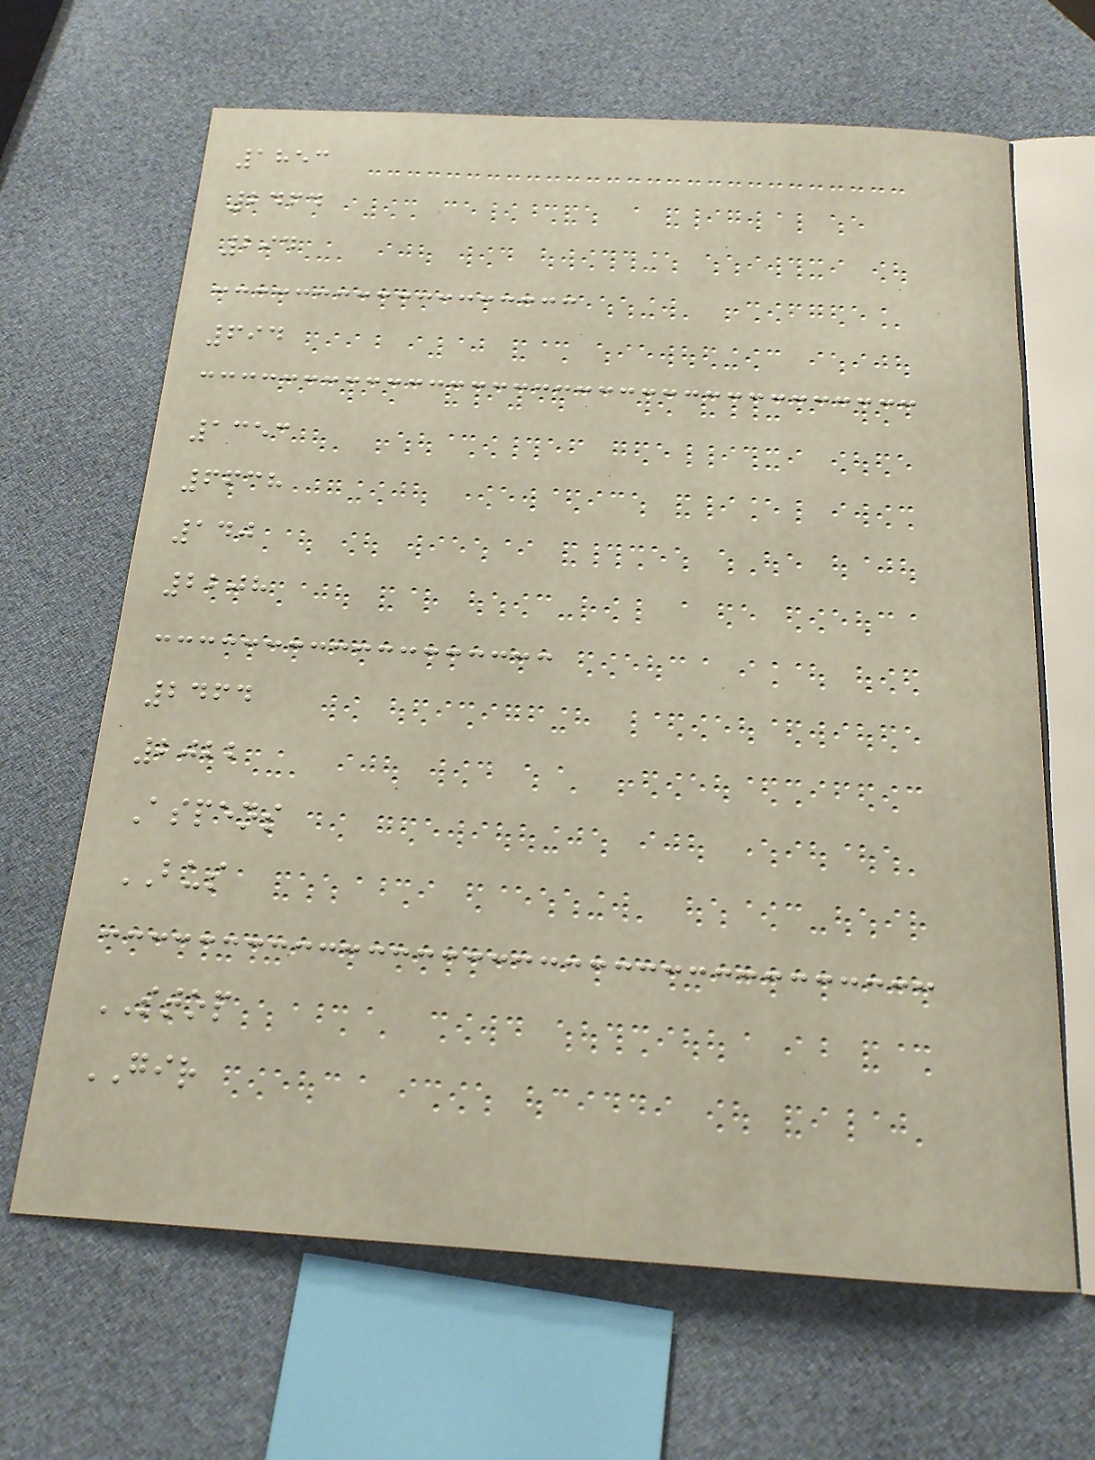1853
2464
294
694
1353
6638
140
2208
2464
2022
Aspens
BUS
STOP
GIR
